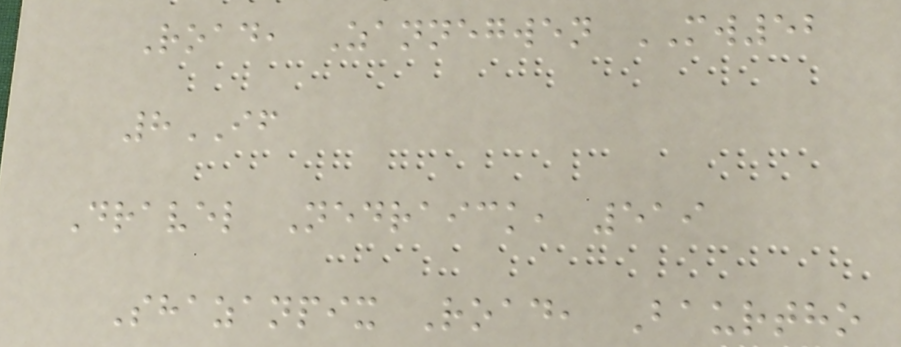Road, Zannegwen MW52
8IF
Dravel Nedraick, 519
Shazanpix Road, Baurtho
